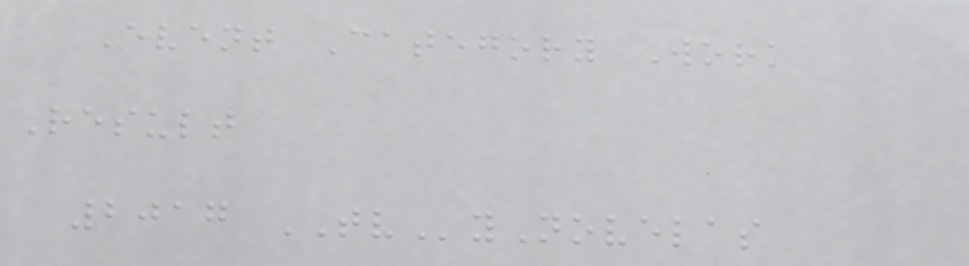Event Category Work
Result
2017 TVyNovelas
